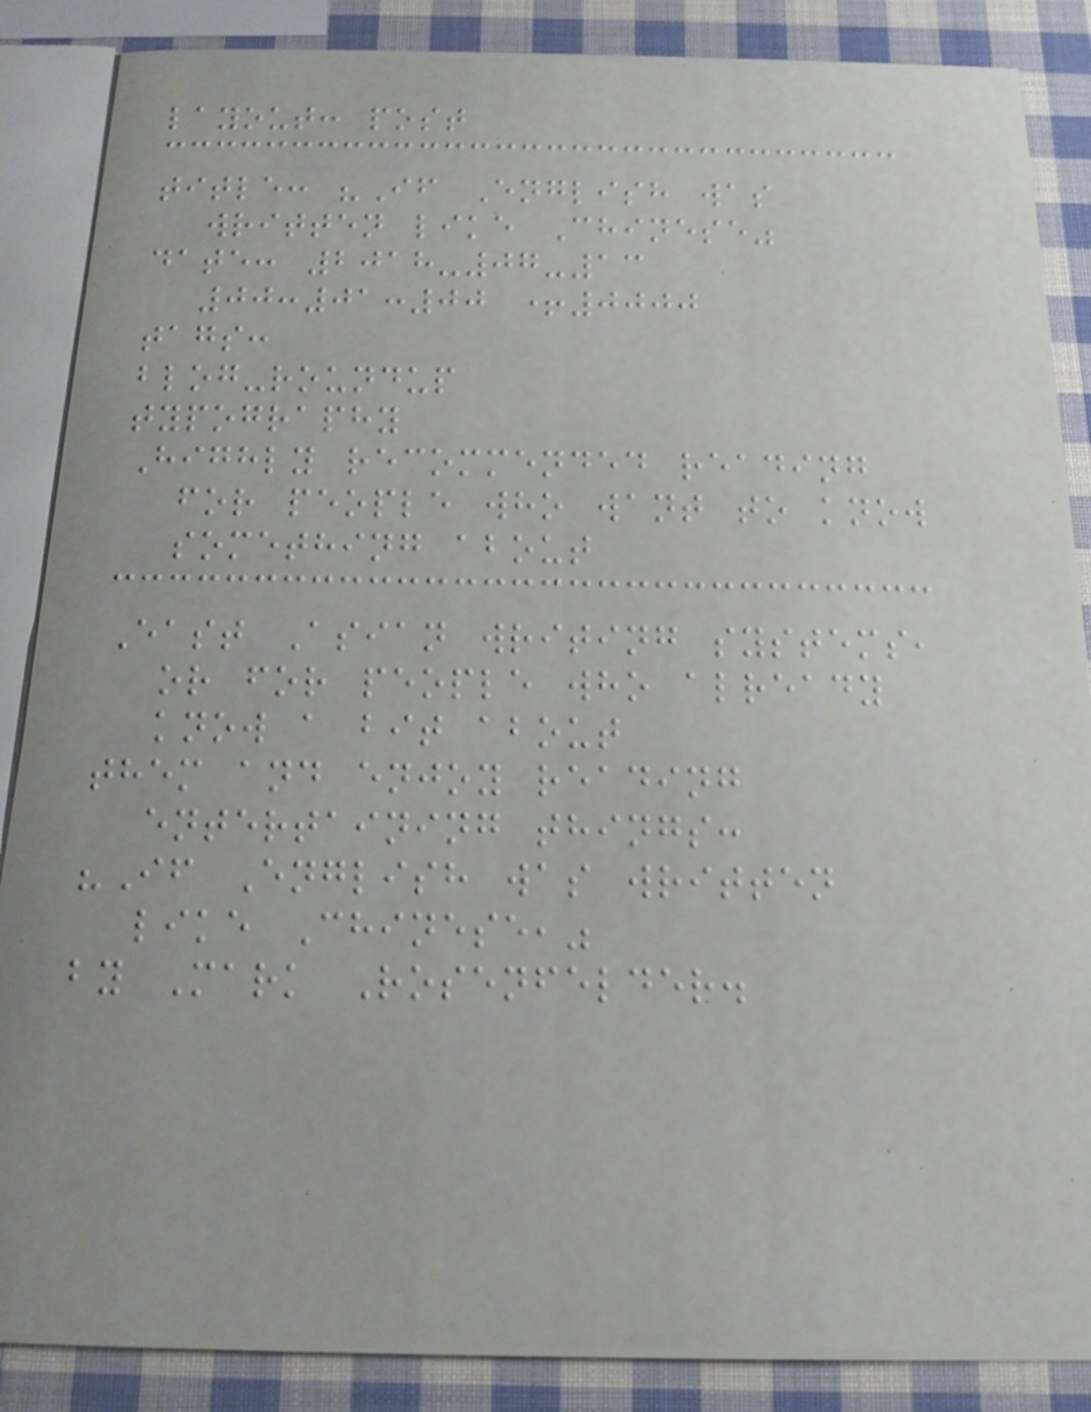layout: post
title: "If English was
written like Chinese"
date: 2018-07-13
00:01:00 +0000
tags:
blog-roundup
typography
Highly recommended reading
for people who want to know
something about
East Asian writing systems,
or for people who already
know a bit about
them and enjoy reading
entertaining things:
"If English was written
like Chinese,"
by Mark Rosenfelder.
